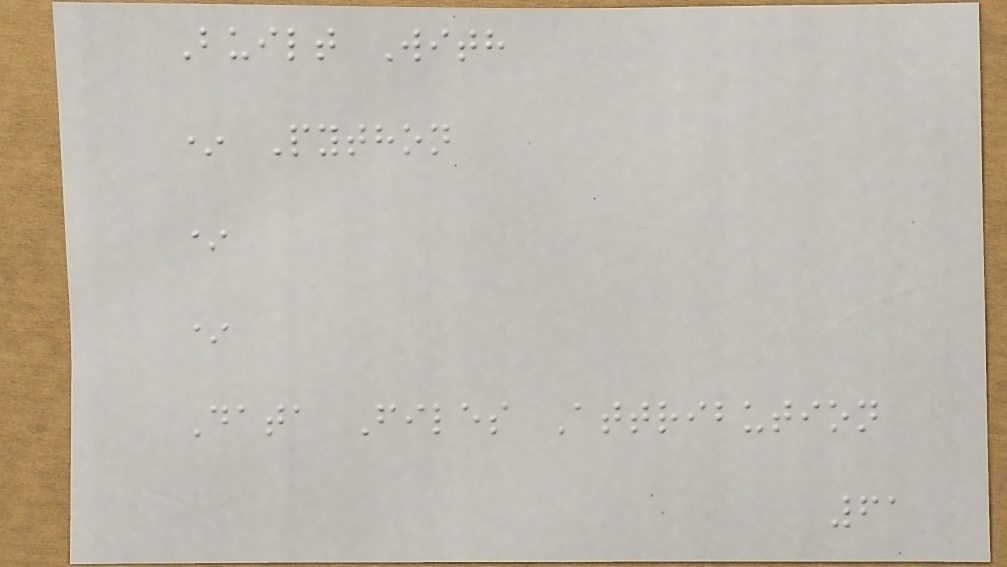Built With
* Python
*
*
Data Files Attribution
61
